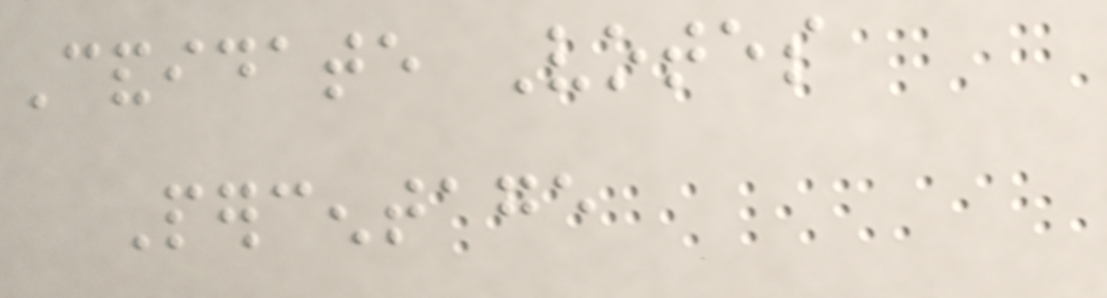Candidate Votes
Percentage
